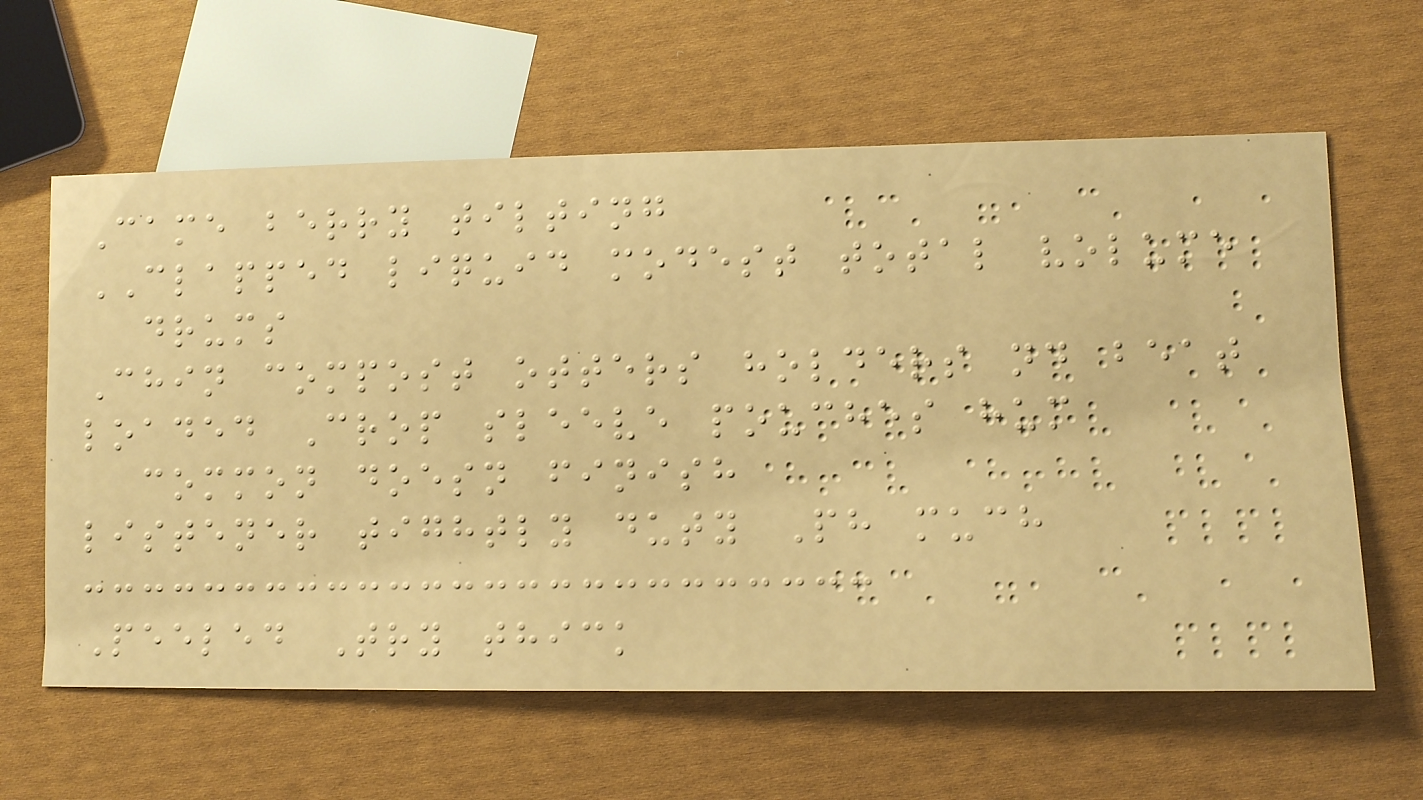Came berry tilting
CLAPPED liquid modest total volume
drums
Chin compost otters holders nd beat
loaded Crop sleeve pouches hum
common doesn finish
listener tightly duty Ph much
Peeled Try thick
